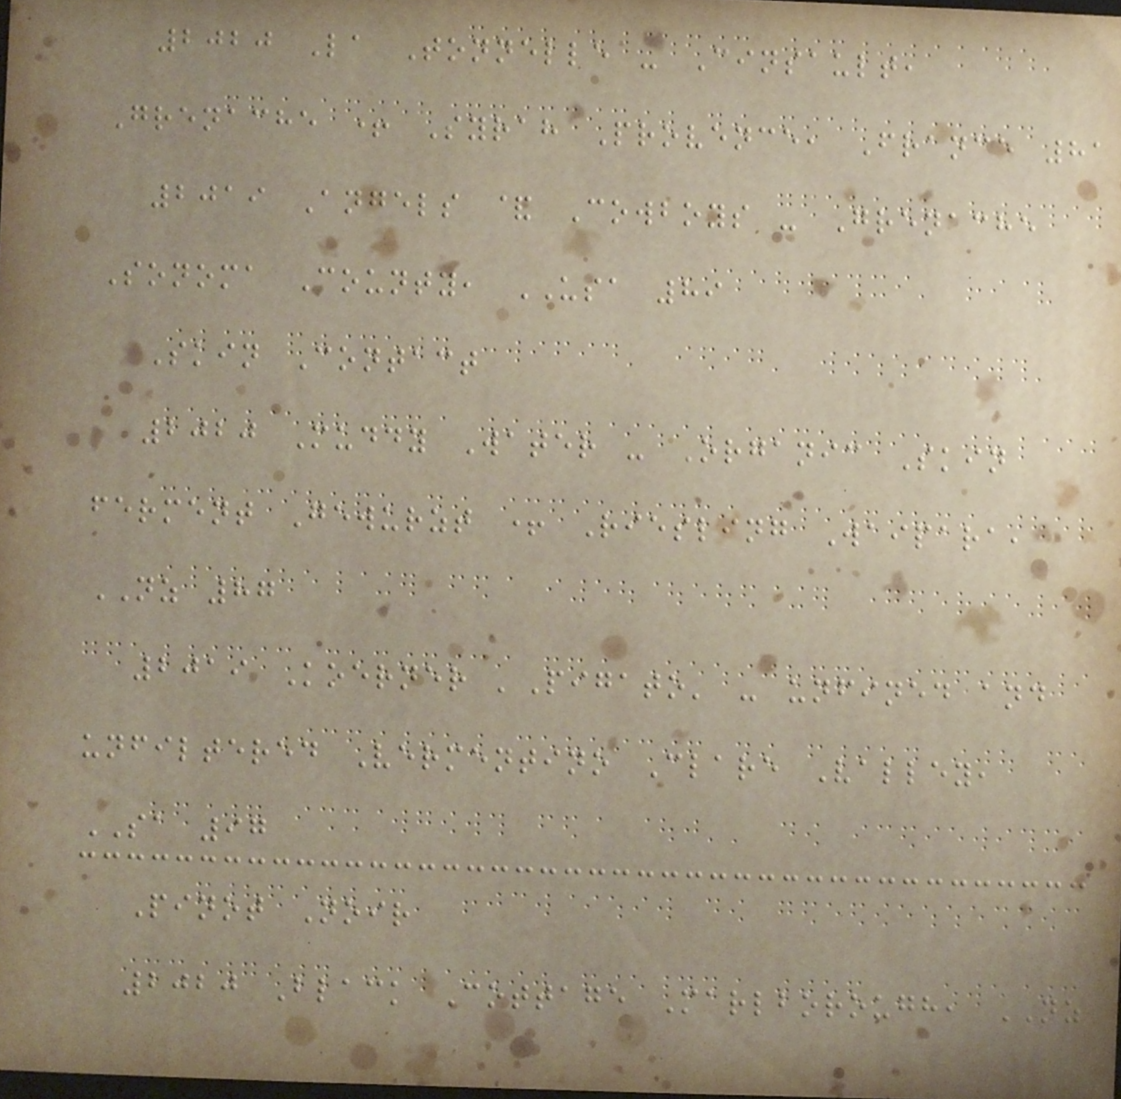2020 La Tonnelle - Cinsault,
Grenache + Syrah Provence, France 81
2019 Angels & Cowboys - Grenache
Sonoma County, USA 89
Skin Contact
2020 Muddy Water - Organic Skin
ferment Gewurzt + Riesling Waipara,
NZ 87
2019 Koerner 'Pigato' - unfined and
unfiltered Vermentino Clare Valley,
SA 97
Pinot Noir
2020 Black Cottage Marlborough, NZ
